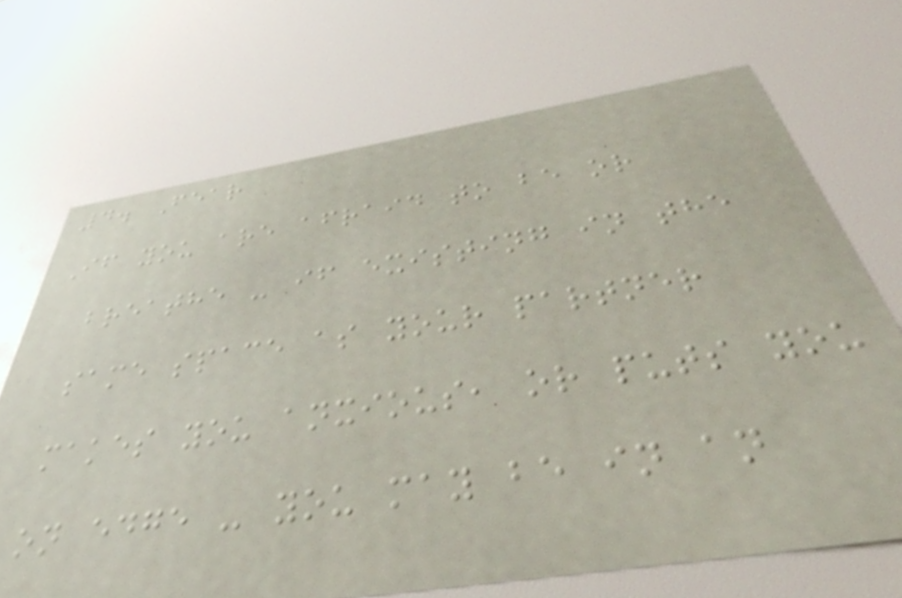4. Fear
If you are afraid to be or
breathe - if existing in the
same space as your partner
makes you anxious, or puts you
on edge - you may be in an
